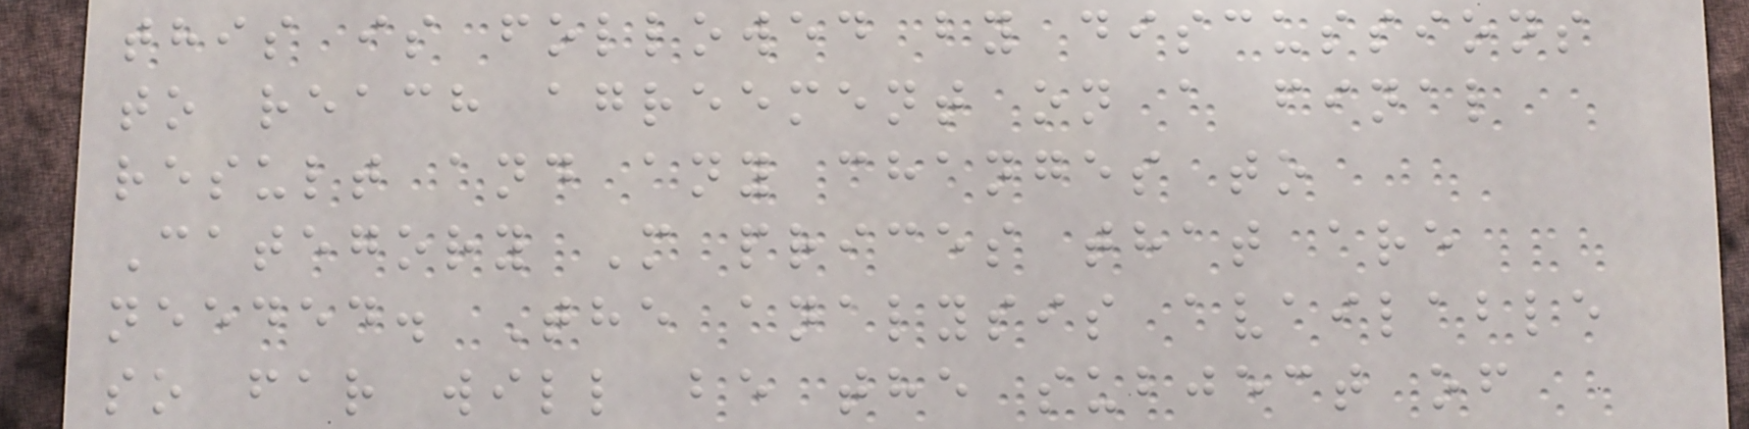this is followed by discussions
to reach agreement on a final
result and any changes to
Category M prices that are
needed. The analysis available
so far will be the subject of
